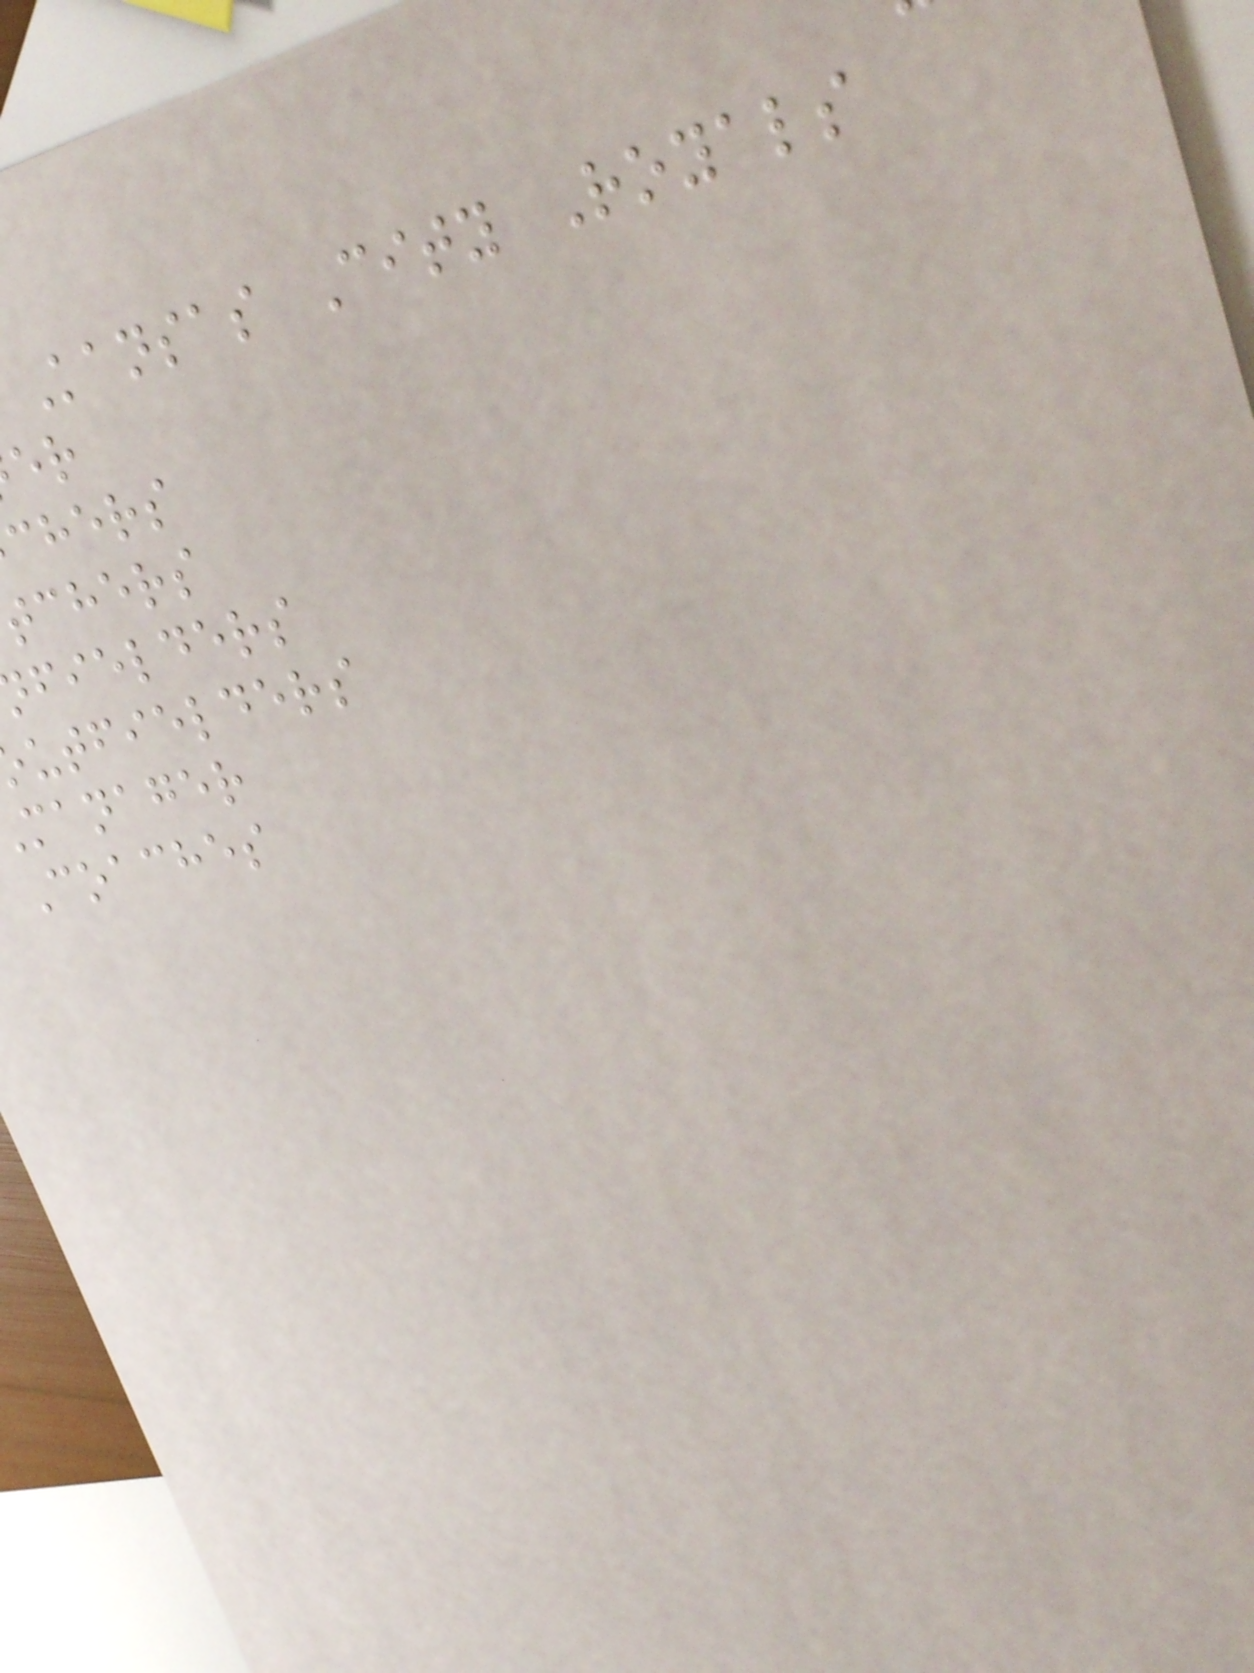Kansas City Royals
chers
tchers
fielders
utfielders
manager
Coaches
